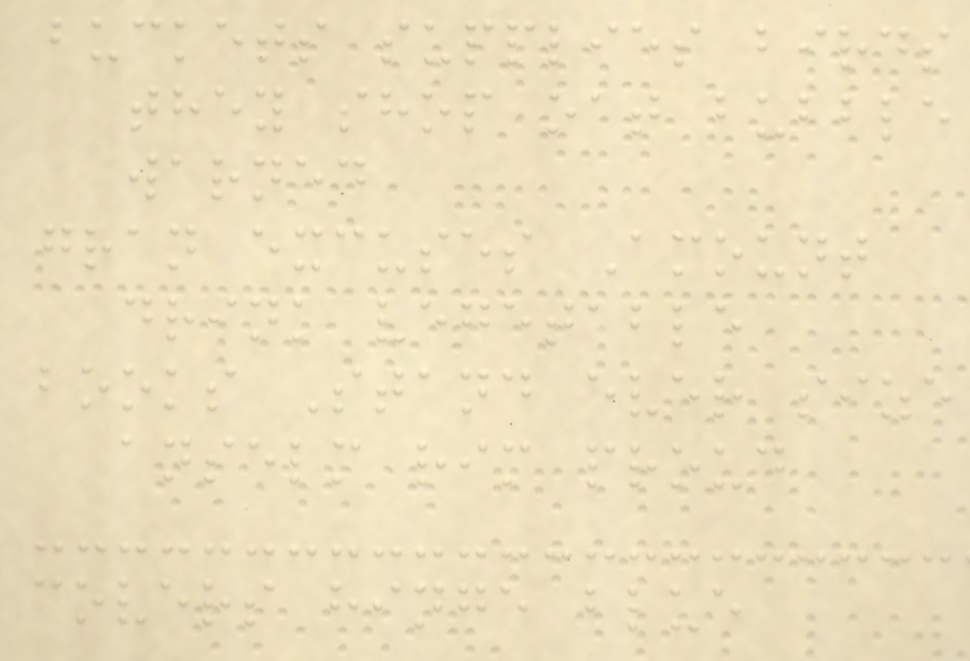buckets supplies birds
they shop oat bubble
warned
gran excuses Amount
drink vegetable
books Stand ever size
anselm rim proud
covers hinge blue
